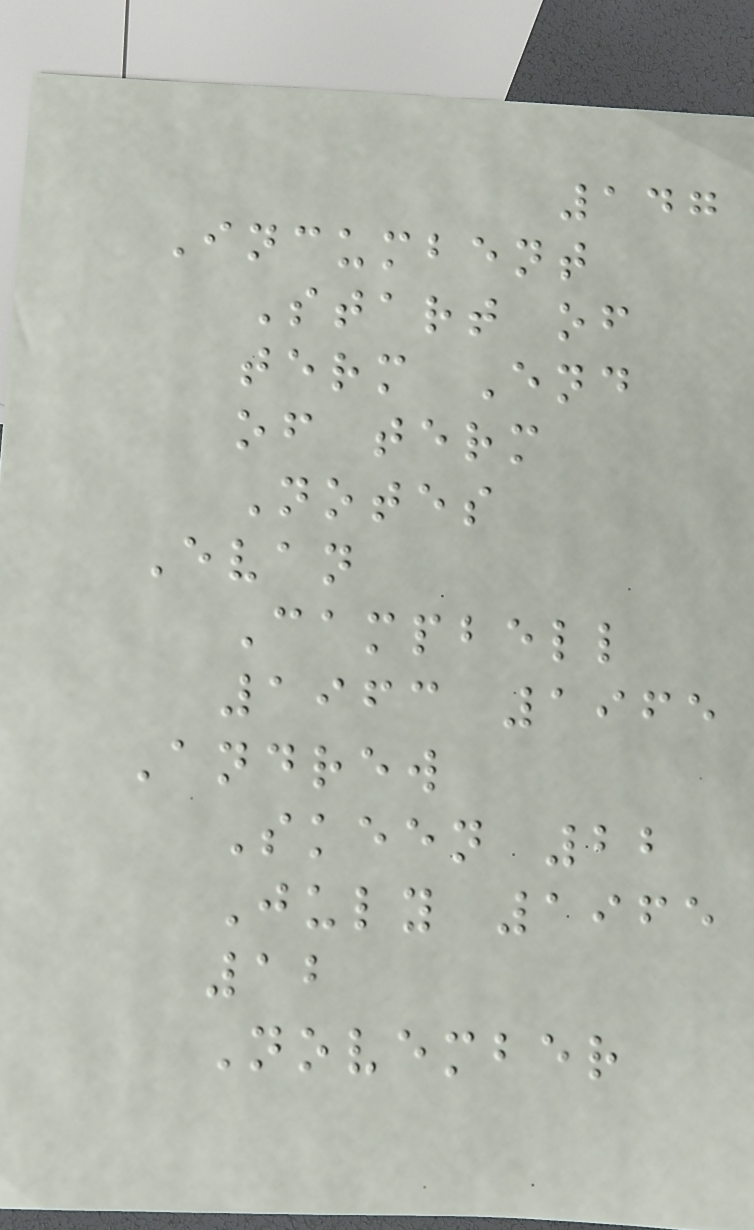147
Incumbent
Start of
term End
of term
Notes
Evan
Campbell
1963 1965
Andrew
Skeen 22
July 1965
12
November
